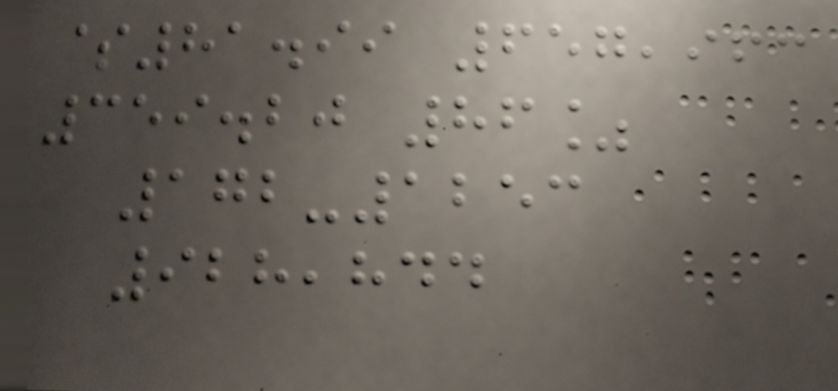$81.99 657,963
359.20 86%
172-1253
928,844
